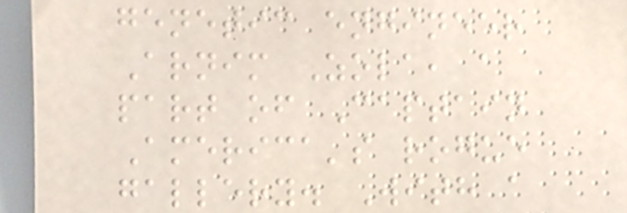genetic engineer
Arnim Zola, a
part of Captain
America's rogue
gallery. With a
